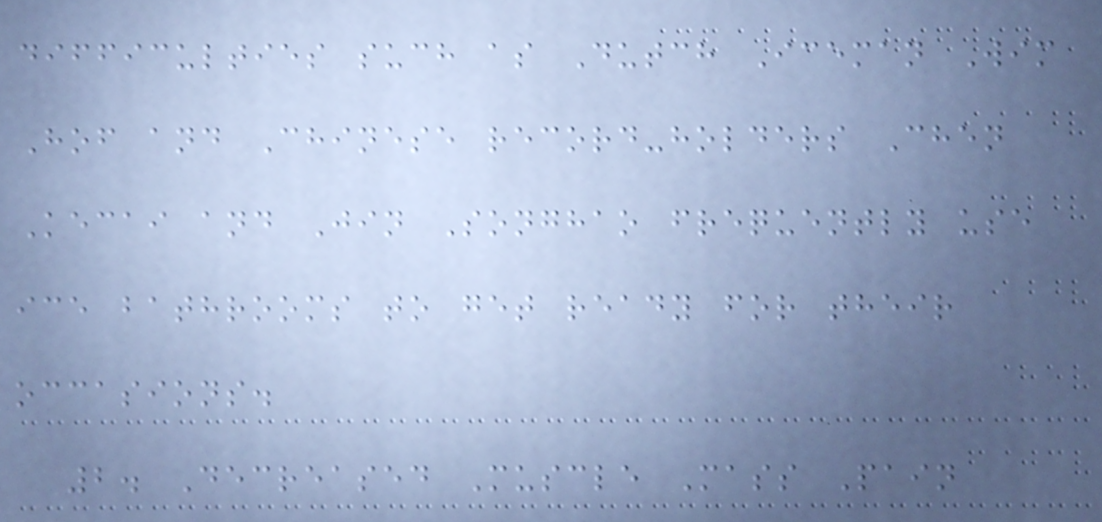difficulties such as Dutch Iceman Wim
Hof and Chinese record-holders Chen
Kecai and Jin Songhao frequently use
ice bathrooms to get ready for their
occasions.
2. Decreased Muscle Mass Pain
